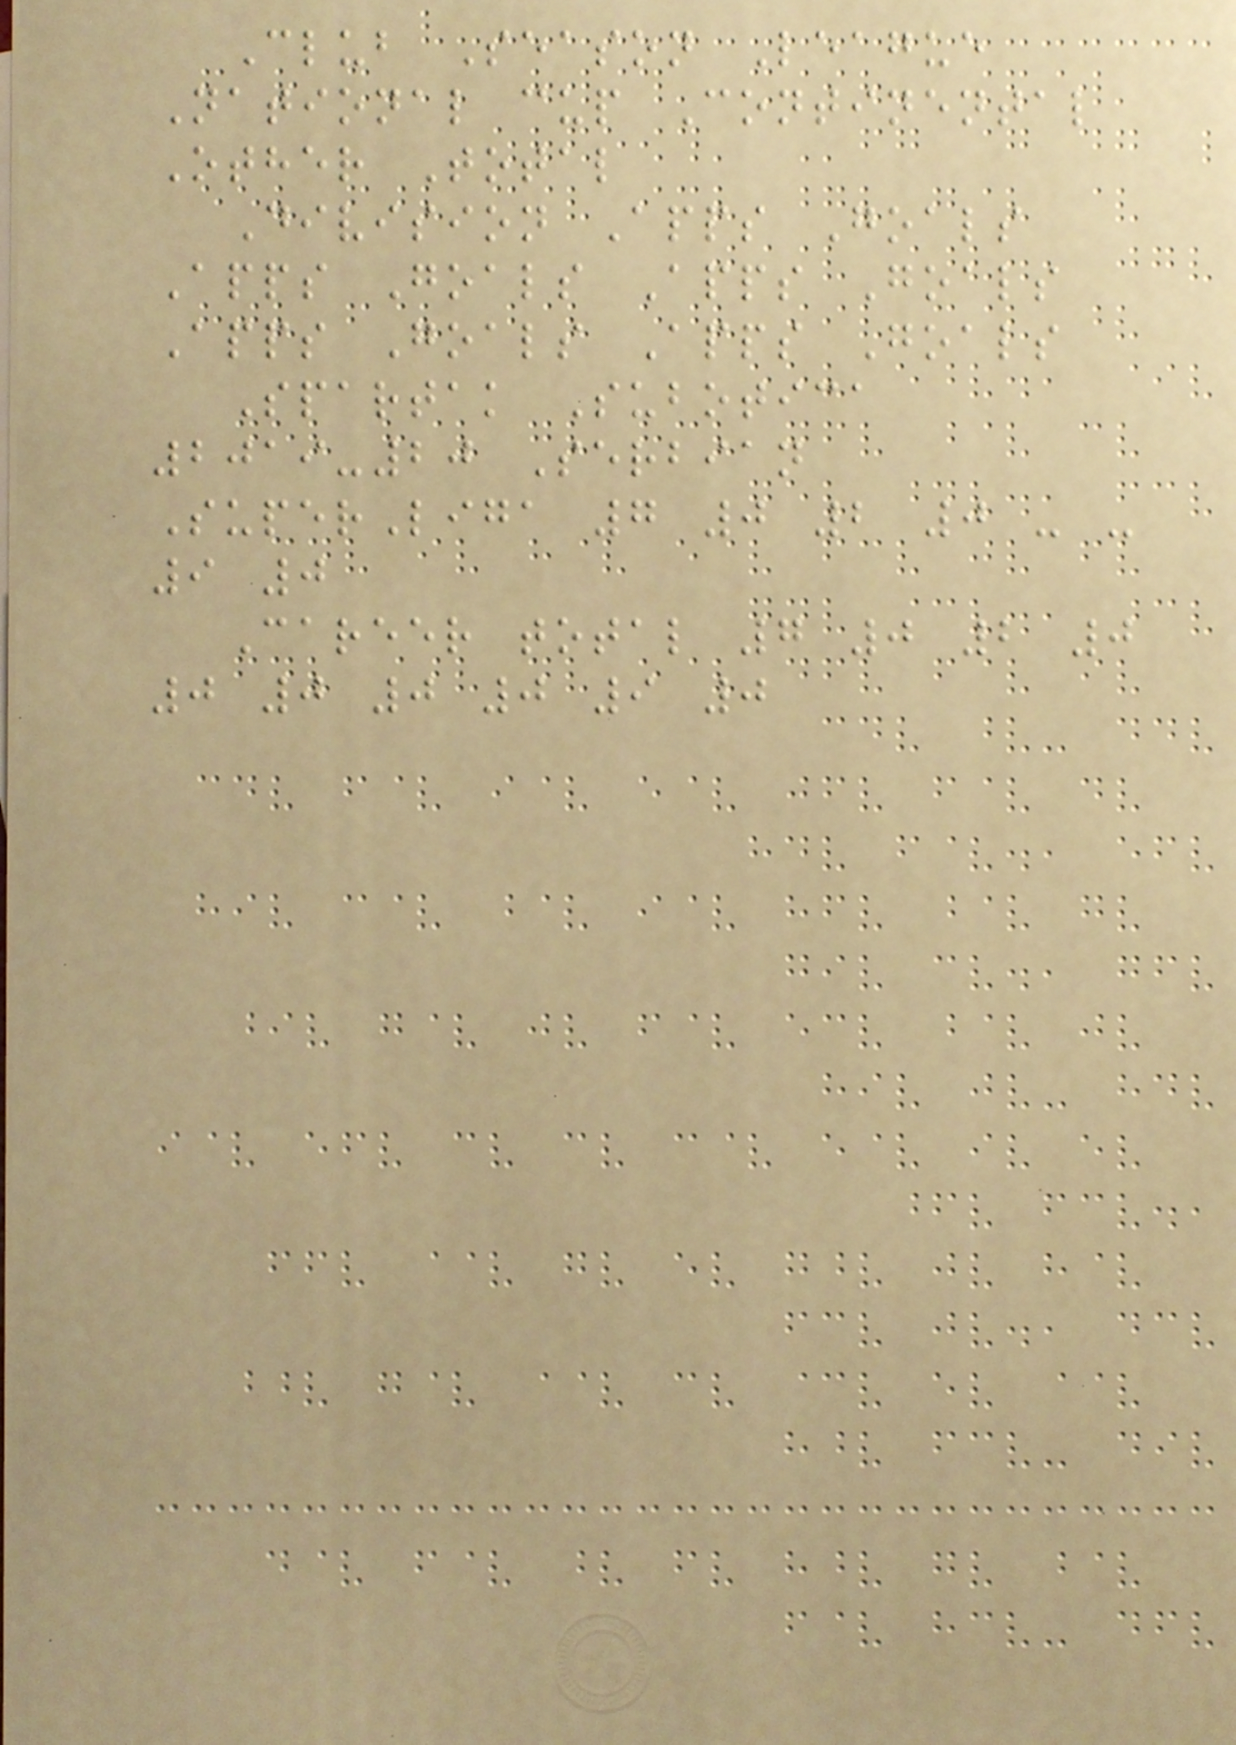Club Season League
National cup Continental
Other Total
Division Apps Goals
Apps Goals Apps Goals
Apps Goals Apps Goals
Spartak Subotica
2019-20 Serbian
SuperLiga 7 0 2 0 - -
9 0
Career total 7 0 2 0
0 0 0 0 9 0
